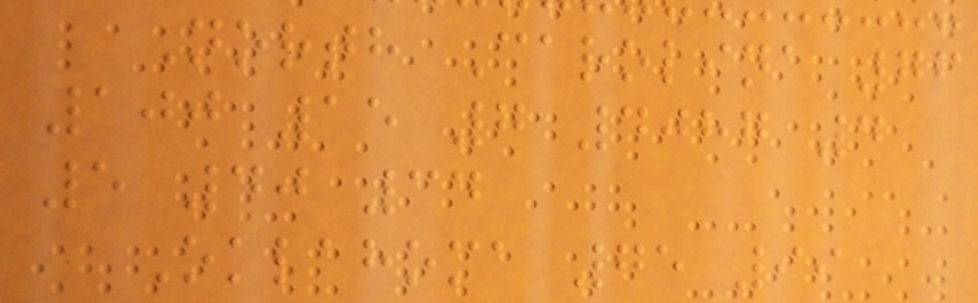North Carolina 76
100 15 7 4087 4
5 40 34
Oklahoma 75 99
